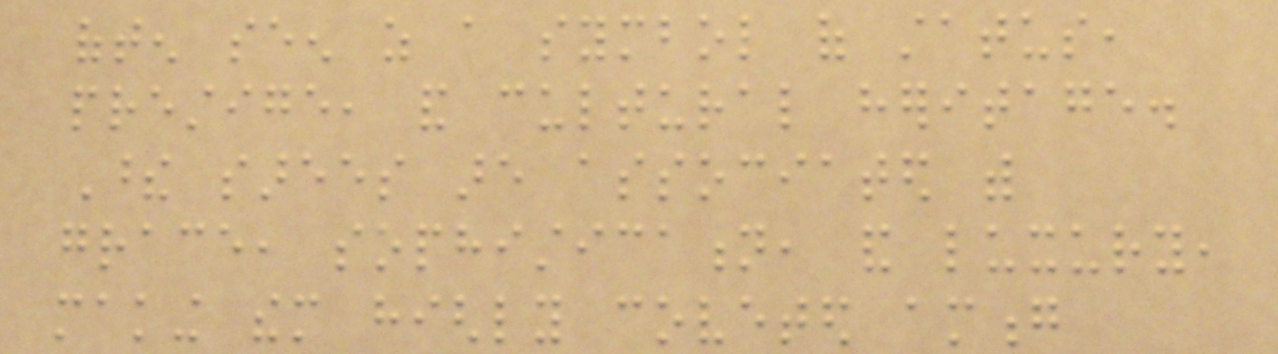often seen as a symbol of status,
prestige, and cultural heritage.
These sarees are associated with
grace, sophistication, and luxury,
making them highly coveted among
